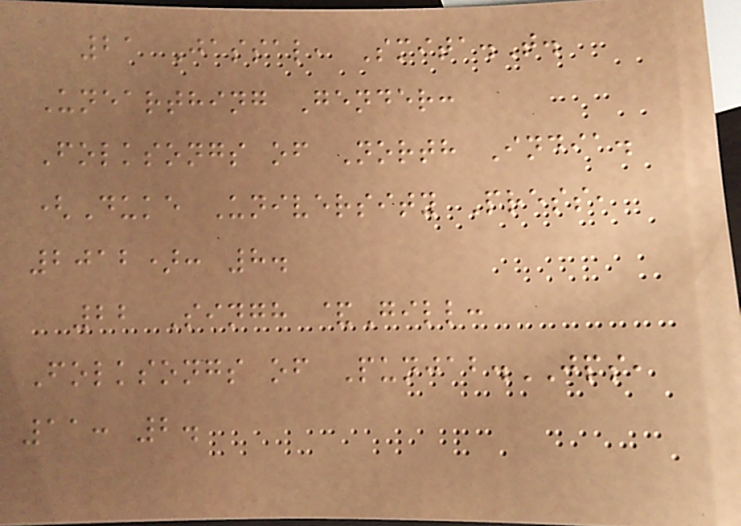21 Jassal, Smita.T.
Unearthing Gender:
Folksongs of North India.
(Duke University Press,
2012): 8.
22 Singh &Gill:
Folksongs of Punjab.JPS,
11: 2.
